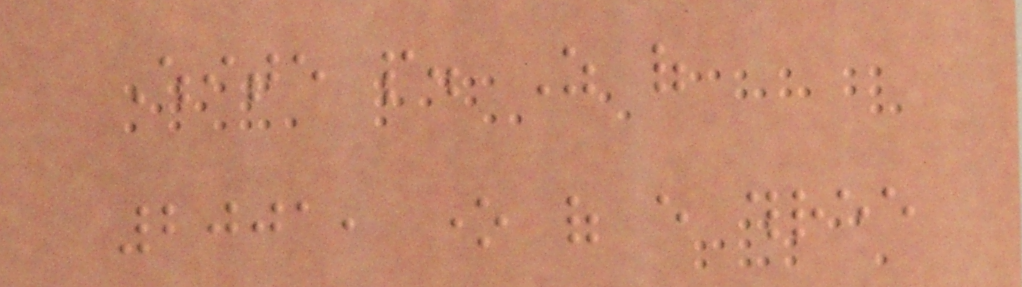White people. As of
2001, one of every three
